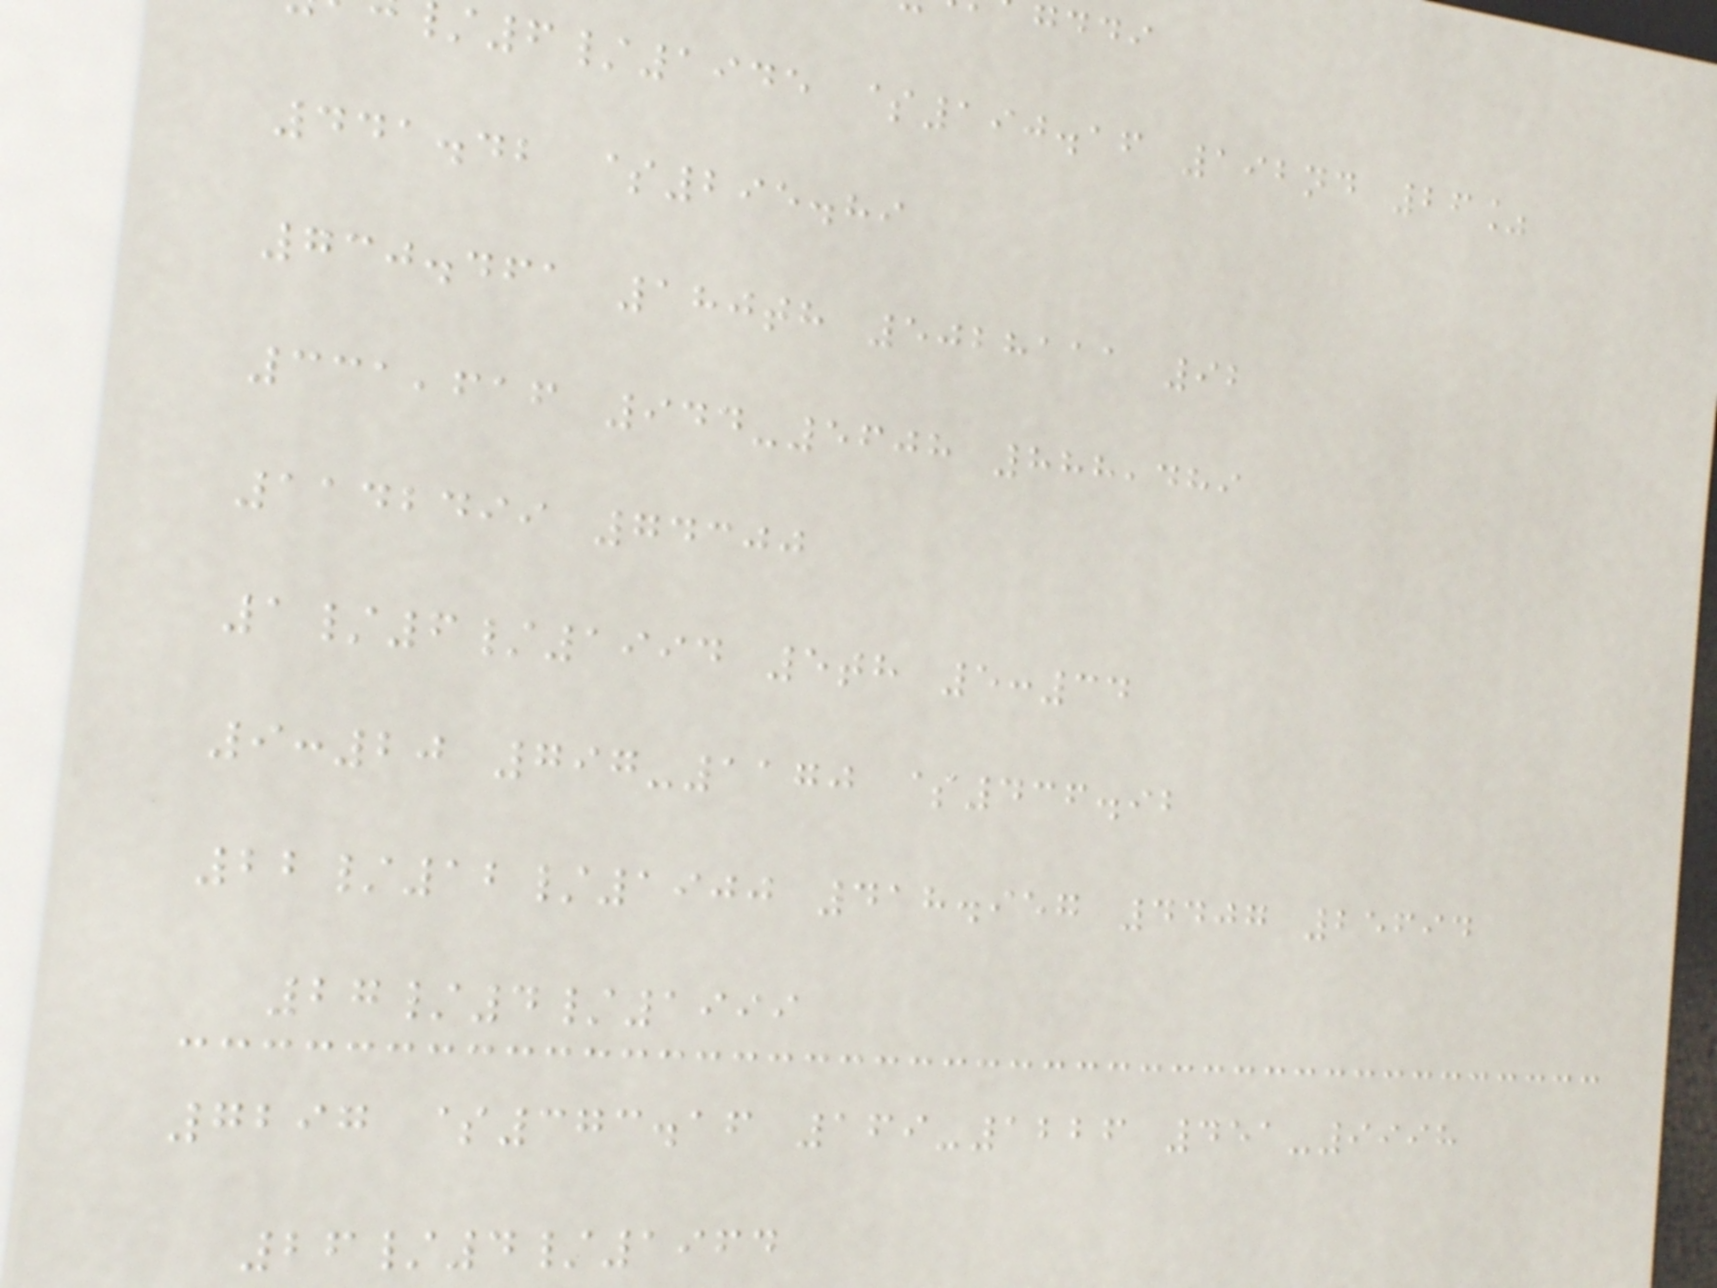6/1945 $190.16 192nd 26%
441.42 $295.89
730.461 180th 5028111 92
331,616 944-5608 888,489
1142499 74300
1/6/1994 5th 5:34
9:20 797-1170 $436.92
22/12/1900 418.957 4407 25694
27/4/1999
7297 $373.16 169-1226 451-9998
26/4/1964
